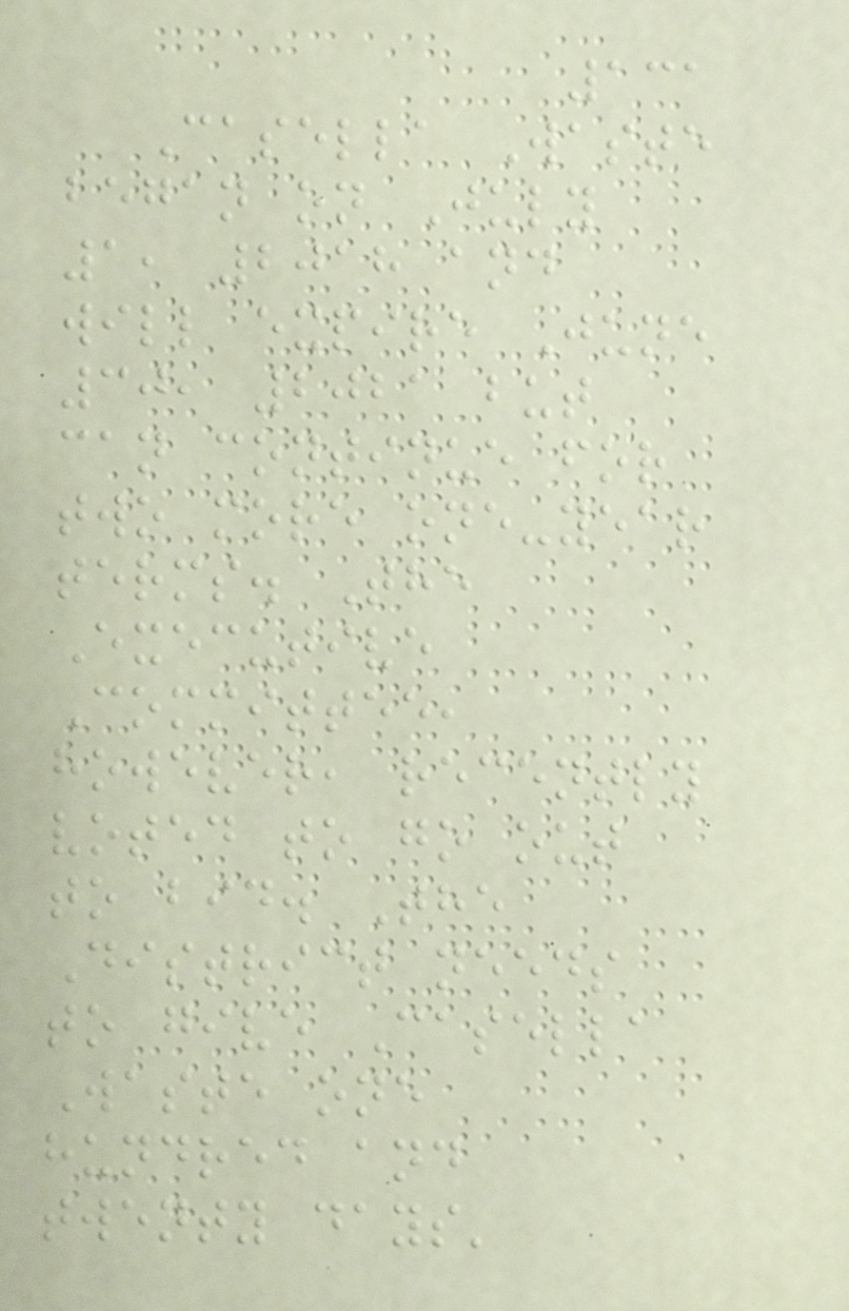131
Casella Waste
began on July
1, 2018 and
will expire June
30, 2021 but
can continue for
two more one-year
terms. The
Executive
Committee,
however, recently
voted to go out
to bid. The
District needs
to give Casella
Waste one
hundred and
twenty days'
